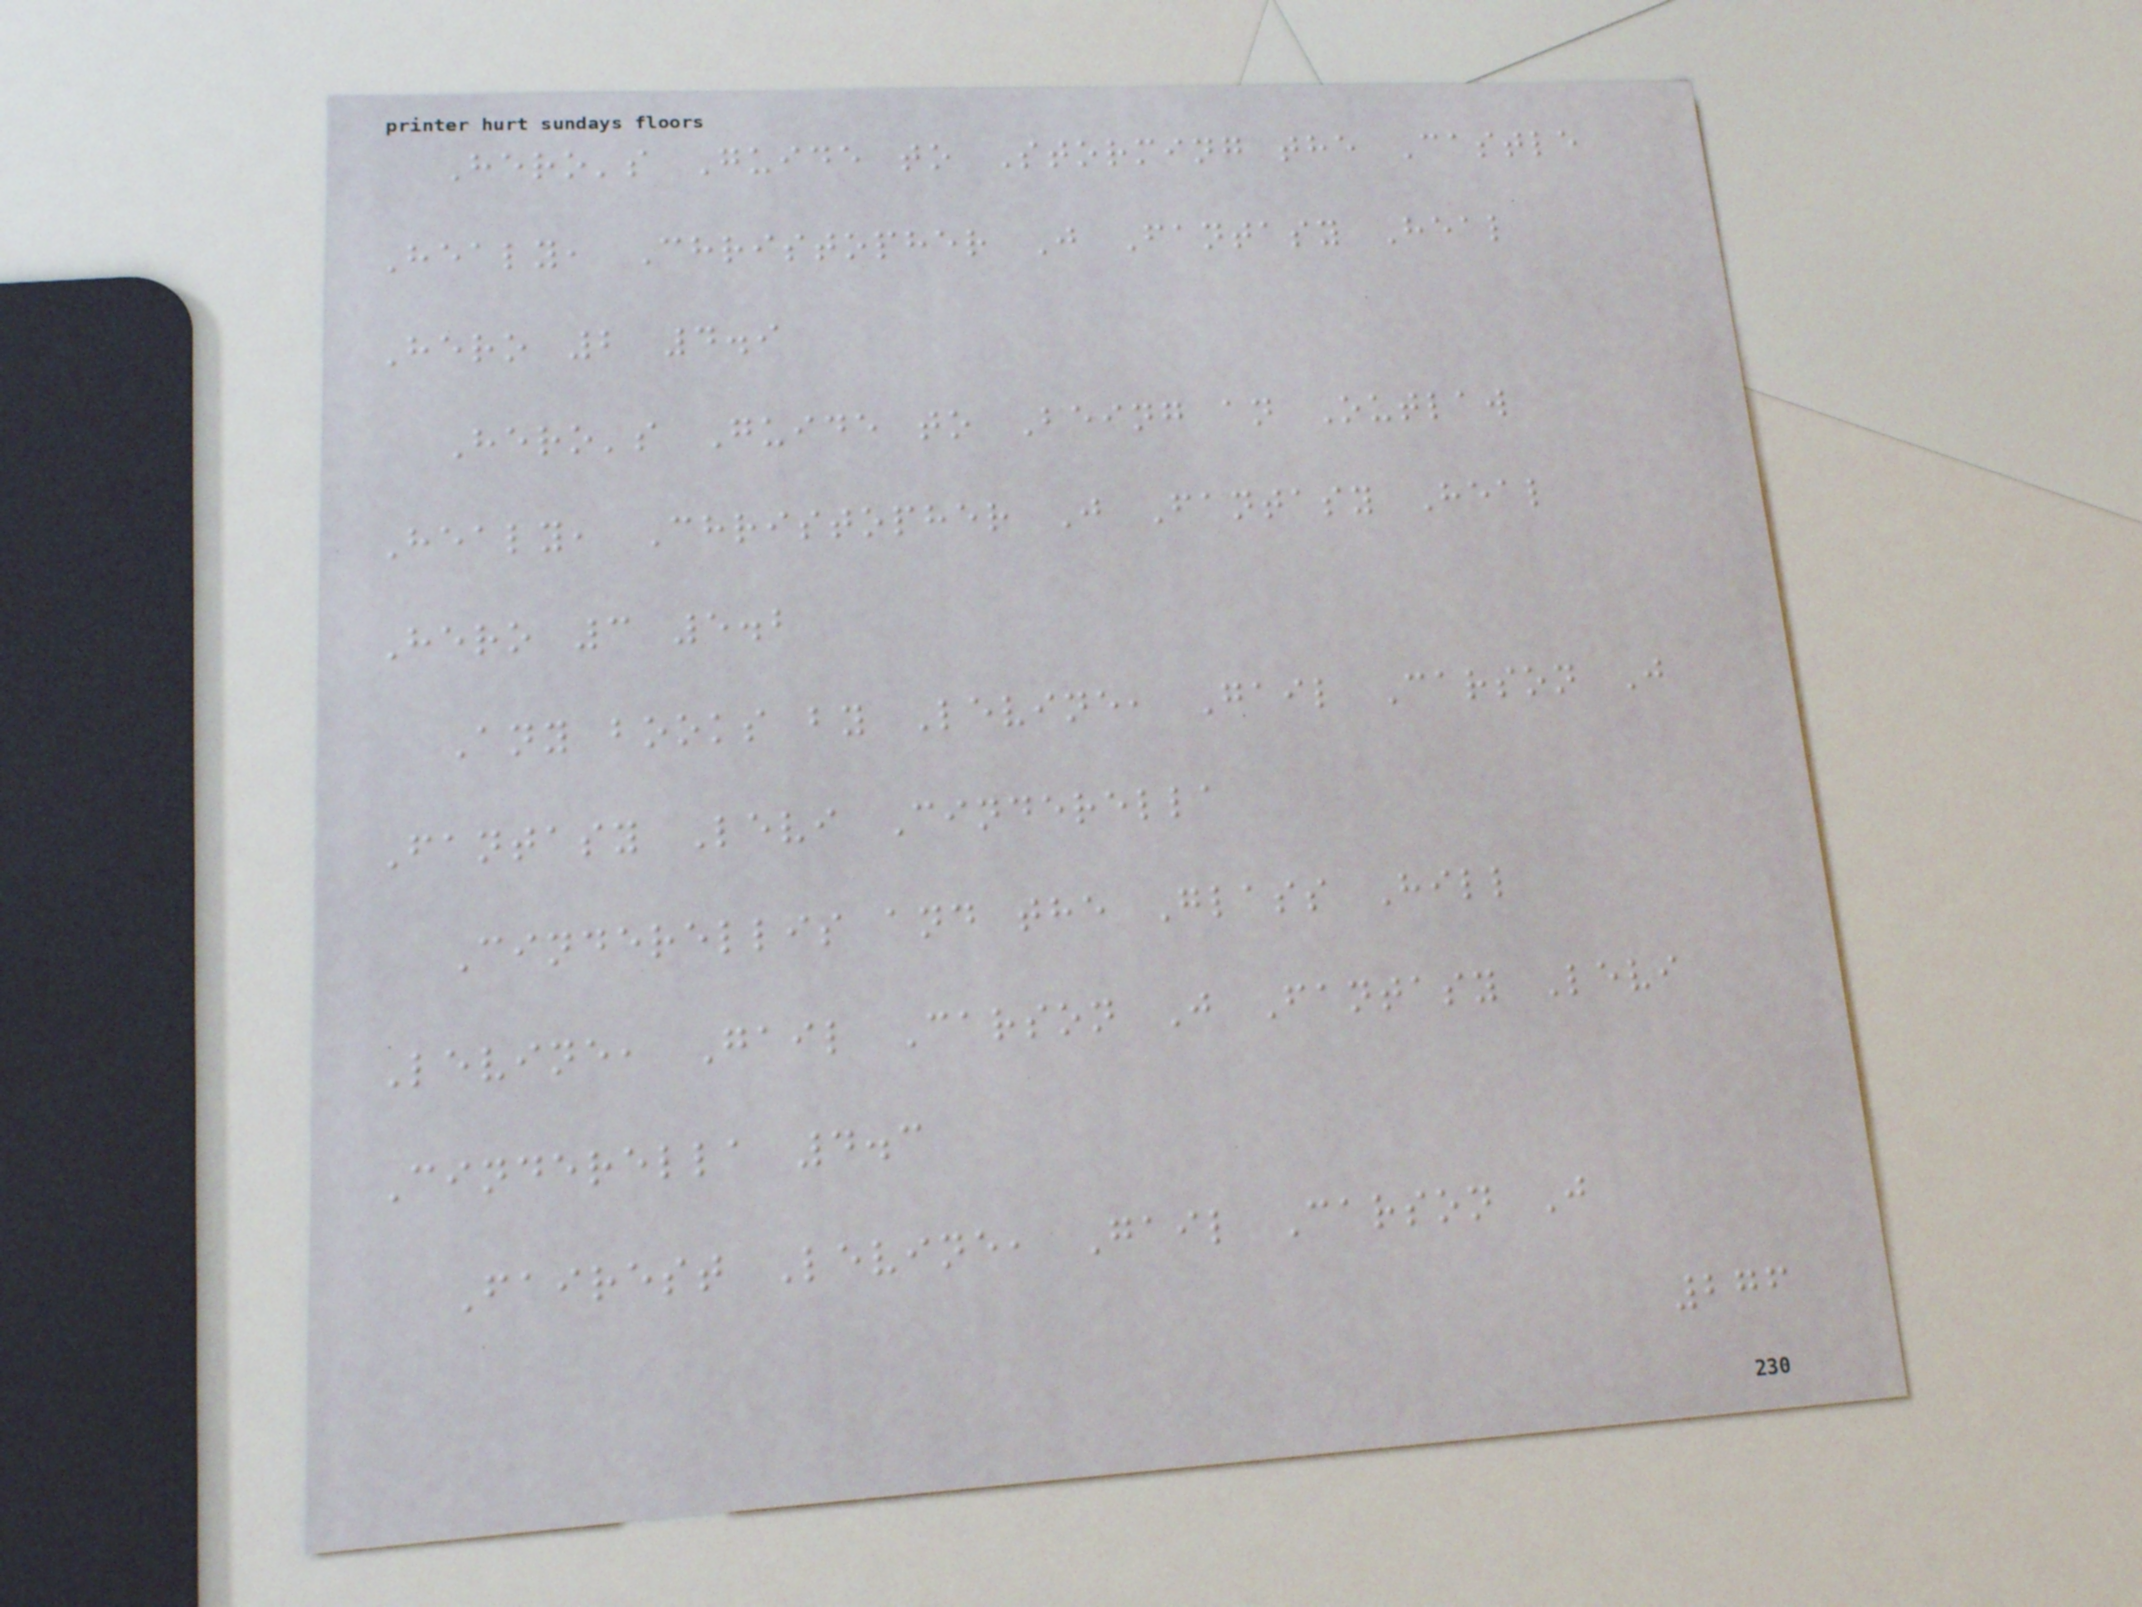Hero's Guide to Storming the Castle
Healy, Christopher J Fantasy Heal
Hero 2 4.9
Hero's Guide to Being an Outlaw
Healy, Christopher J Fantasy Heal
Hero 3 5.2
Any books by Levine, Gail Carson J
Fantasy Levi Cinderella
Cinderellis and the Glass Hill
Levine, Gail Carson J Fantasy Levi
Cinderella 4.3
Fairest Levine, Gail Carson J
276
